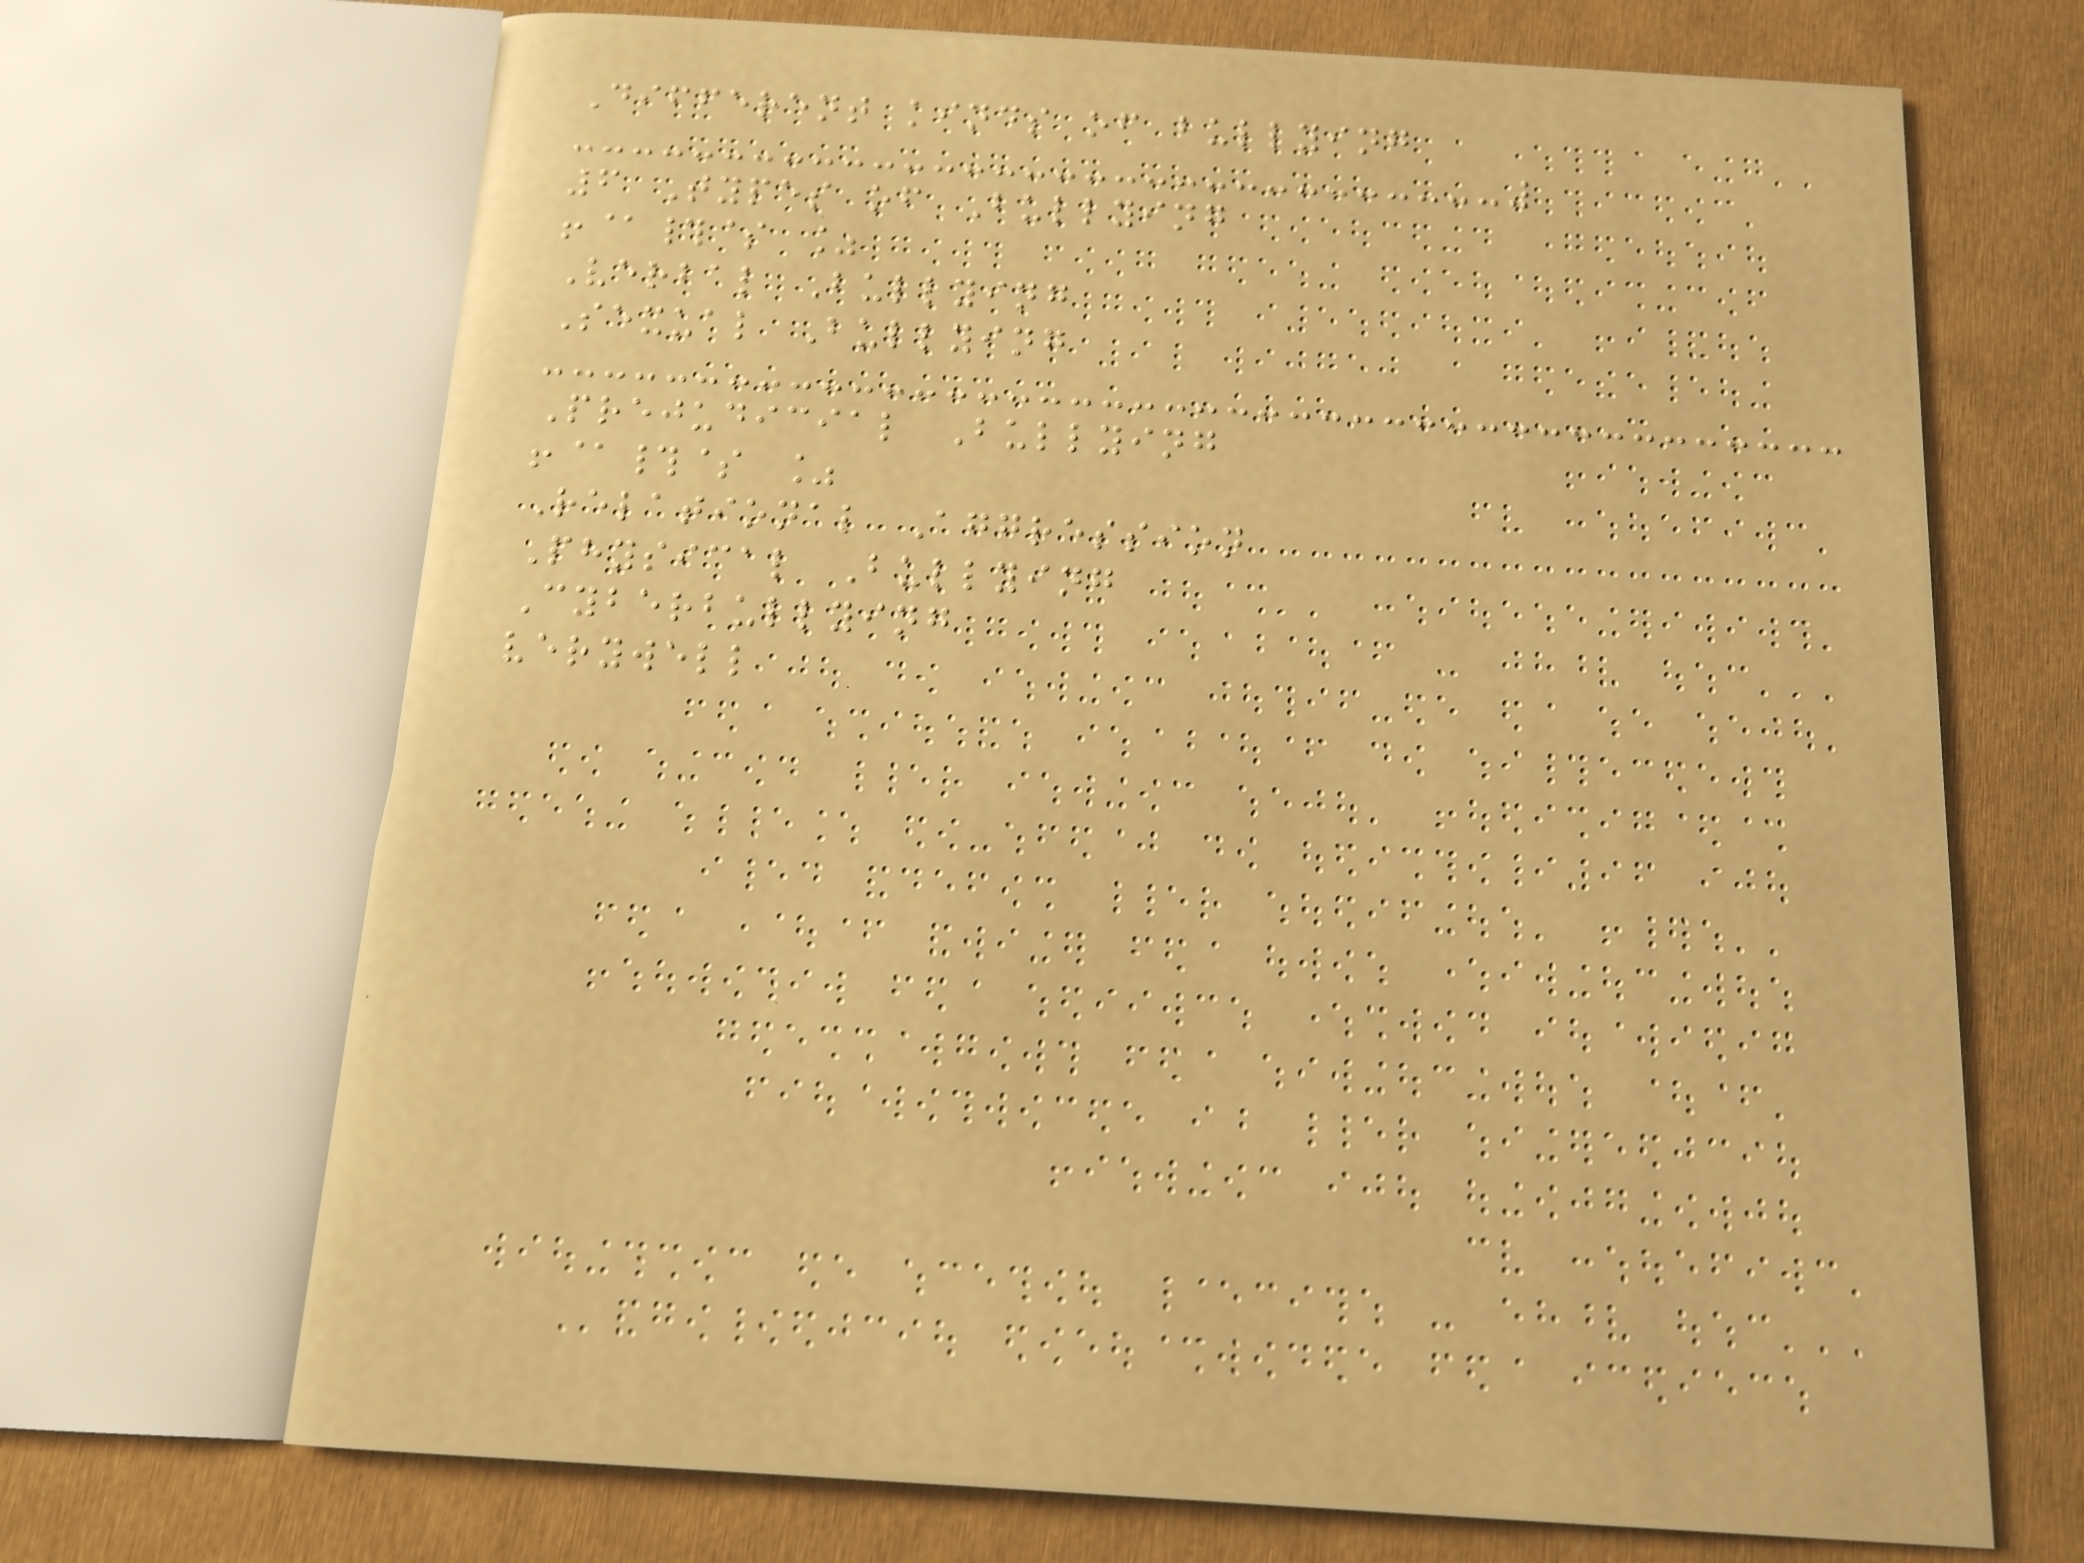Different kinds of bullying
6 Types of Bullying
!@#$ %
Verbal Bullying
Sexual Bullying
Prejudicial Bullying
!@#$ %
Relational Aggression
Physical Bullying
Cyberbullying
verywell
